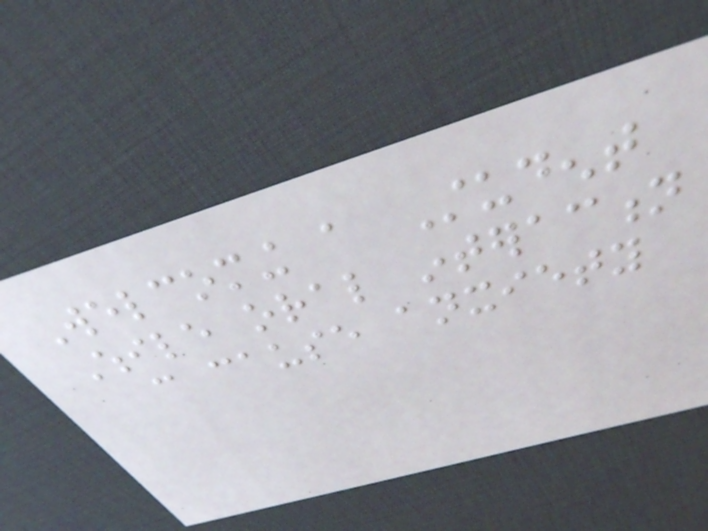Welcoming a Student
While oral interaction
can cause anxiety
